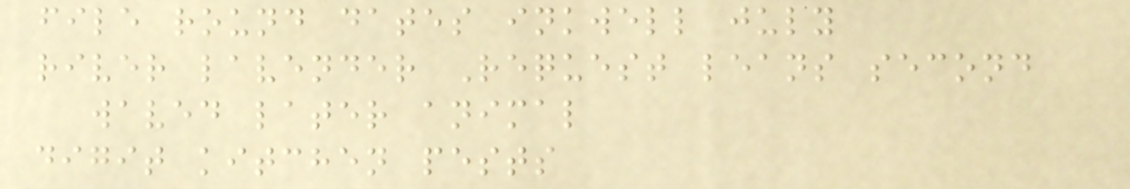file round dates inkwell july
river lavender Request leans second
waved later animal
digit kitchen pests
